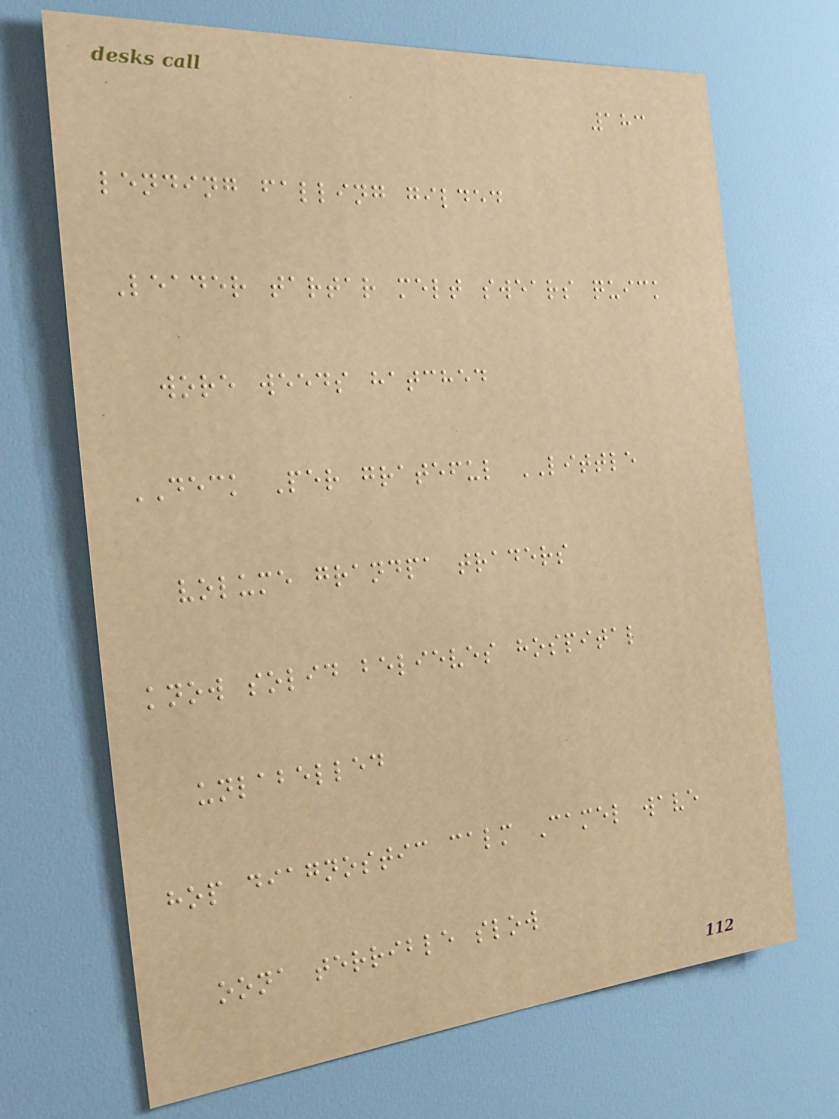183
lending falling gilded
Leader tartar melt swears quick
wore weeds hatched
DECK Per grateful LITTLE
volume grandpa traders
know solid believes hospital
unlabelled
hop diagnostic calm Camel wave
oona terrible slow
